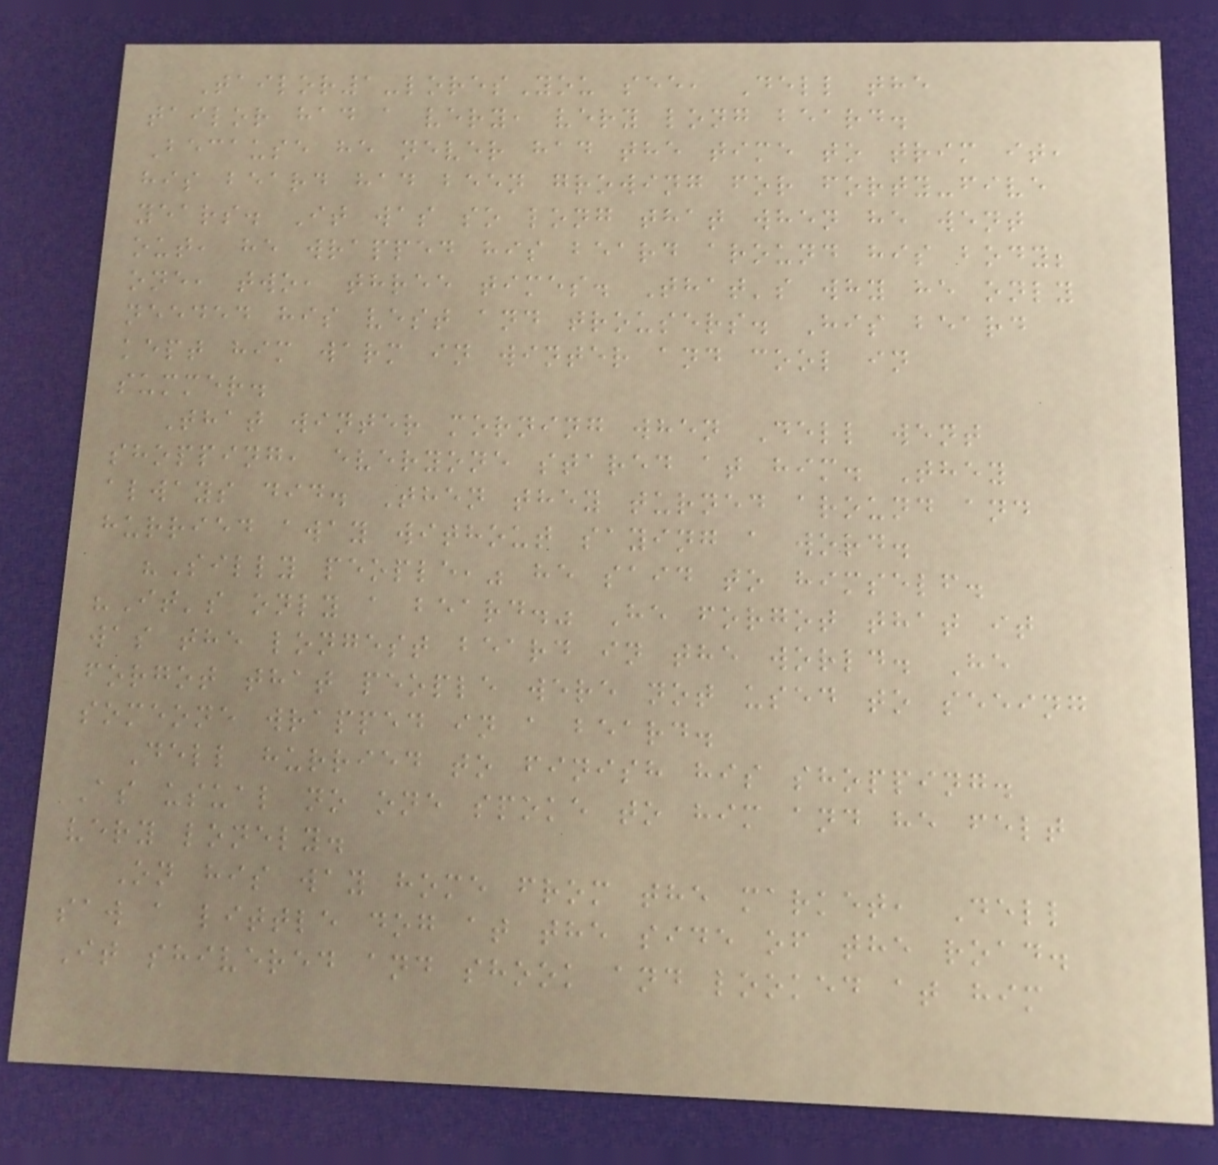Tailor1-loresYou see, Dell the
tailor had a very, very long beard.
Because he never had the time to trim it,
his beard had been growing for forty-five
years. It was so long that when he went
out, he wrapped his beard around his body;
one, two, three times. That's why he only
needed his vest and trousers. His beard
kept him warm in winter and cool in
summer.
That winter morning when Dell went
shopping, everyone stared at him. They
always did. Then they turned around and
hurried away without saying a word.
"Silly people," he said to himself.
"It's only a beard." He forgot that it
was the longest beard in the world. He
forgot that people were not used to seeing
someone wrapped in a beard.
Dell hurried to finish his shopping.
As usual no one spoke to him and he felt
very lonely.
On his way home from the market, Dell
saw a little dog at the side of the road.
It shivered and shook and looked at him
